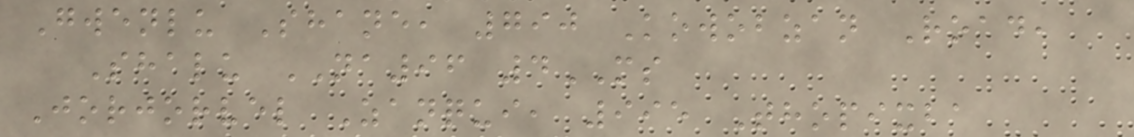Gwenlu Shane, 790 Kowobzan Road,
Shalu NA96 4MS
Jorjorvel Zanqui, 995 Thopixba
